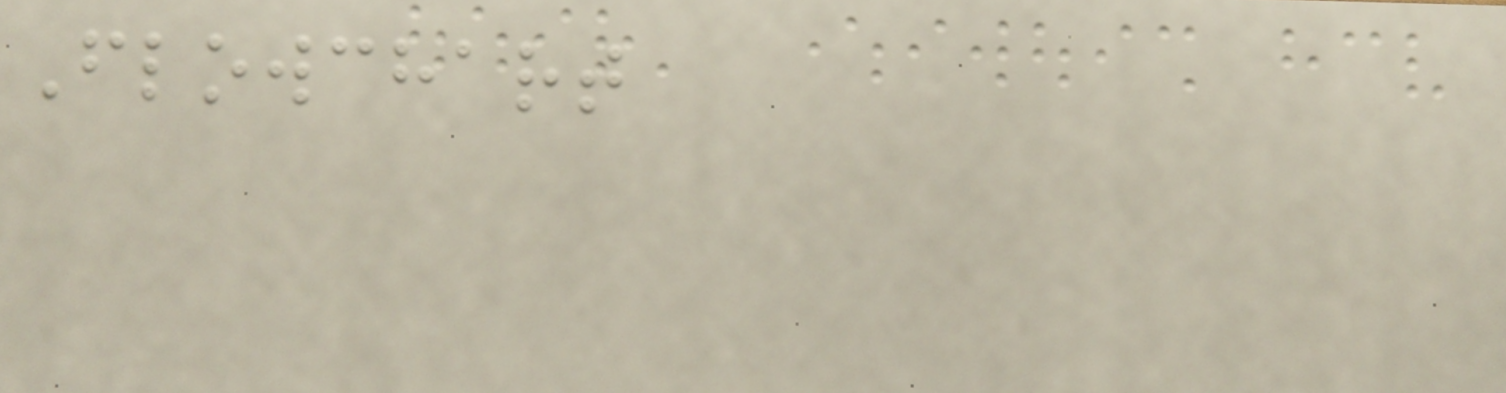Flowchart
